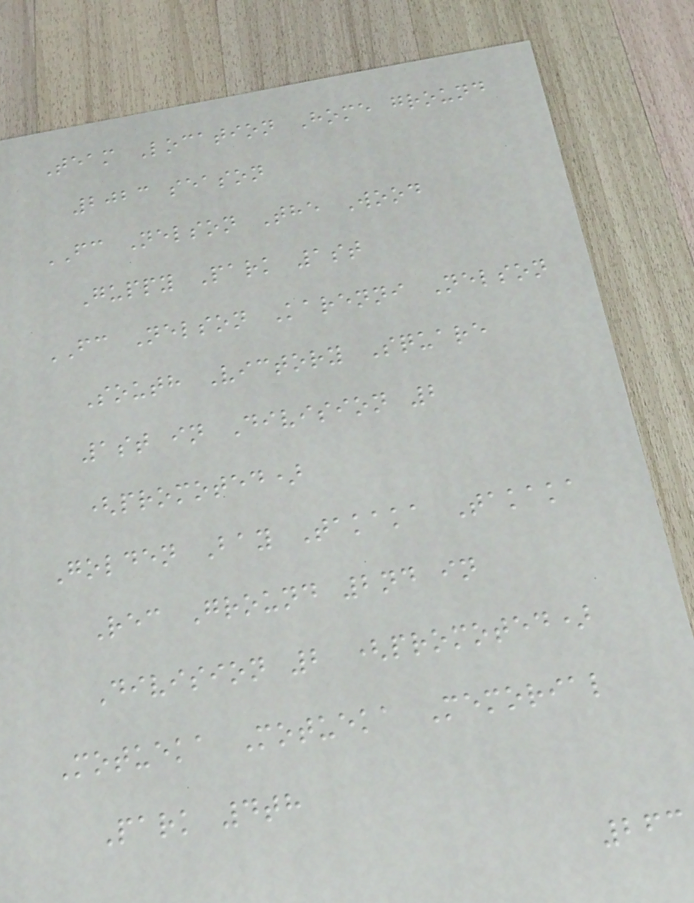Team Location Home ground
2023 season
FC Nelson The Wood
Guppy Park 1st
FC Nelson Karenni Nelson
South Victory Square
1st in Division 2
(promoted)
Golden Bay Takaka Takaka
Rec Ground 2nd in
Division 2 (promoted)
Motueka Motueka Memorial
Park 4th
263
